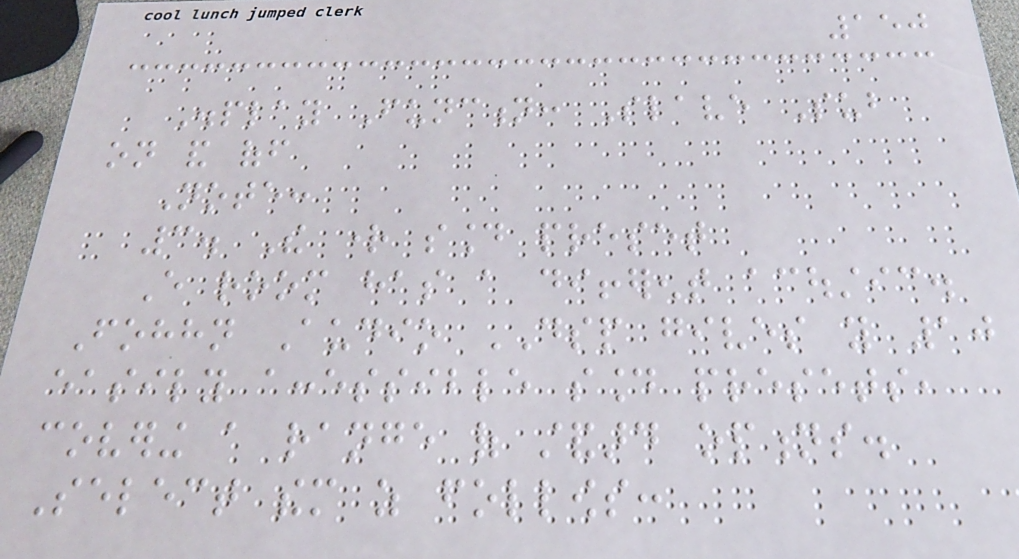150
Display Function: Slave Sub
on and off
Note:
3. The right sound preset
Every room has a different acoustic.
Fohhn Audio DSP gives you 10
easily accessible sound presets,
covering a range of standard options.
Select them as follows:
